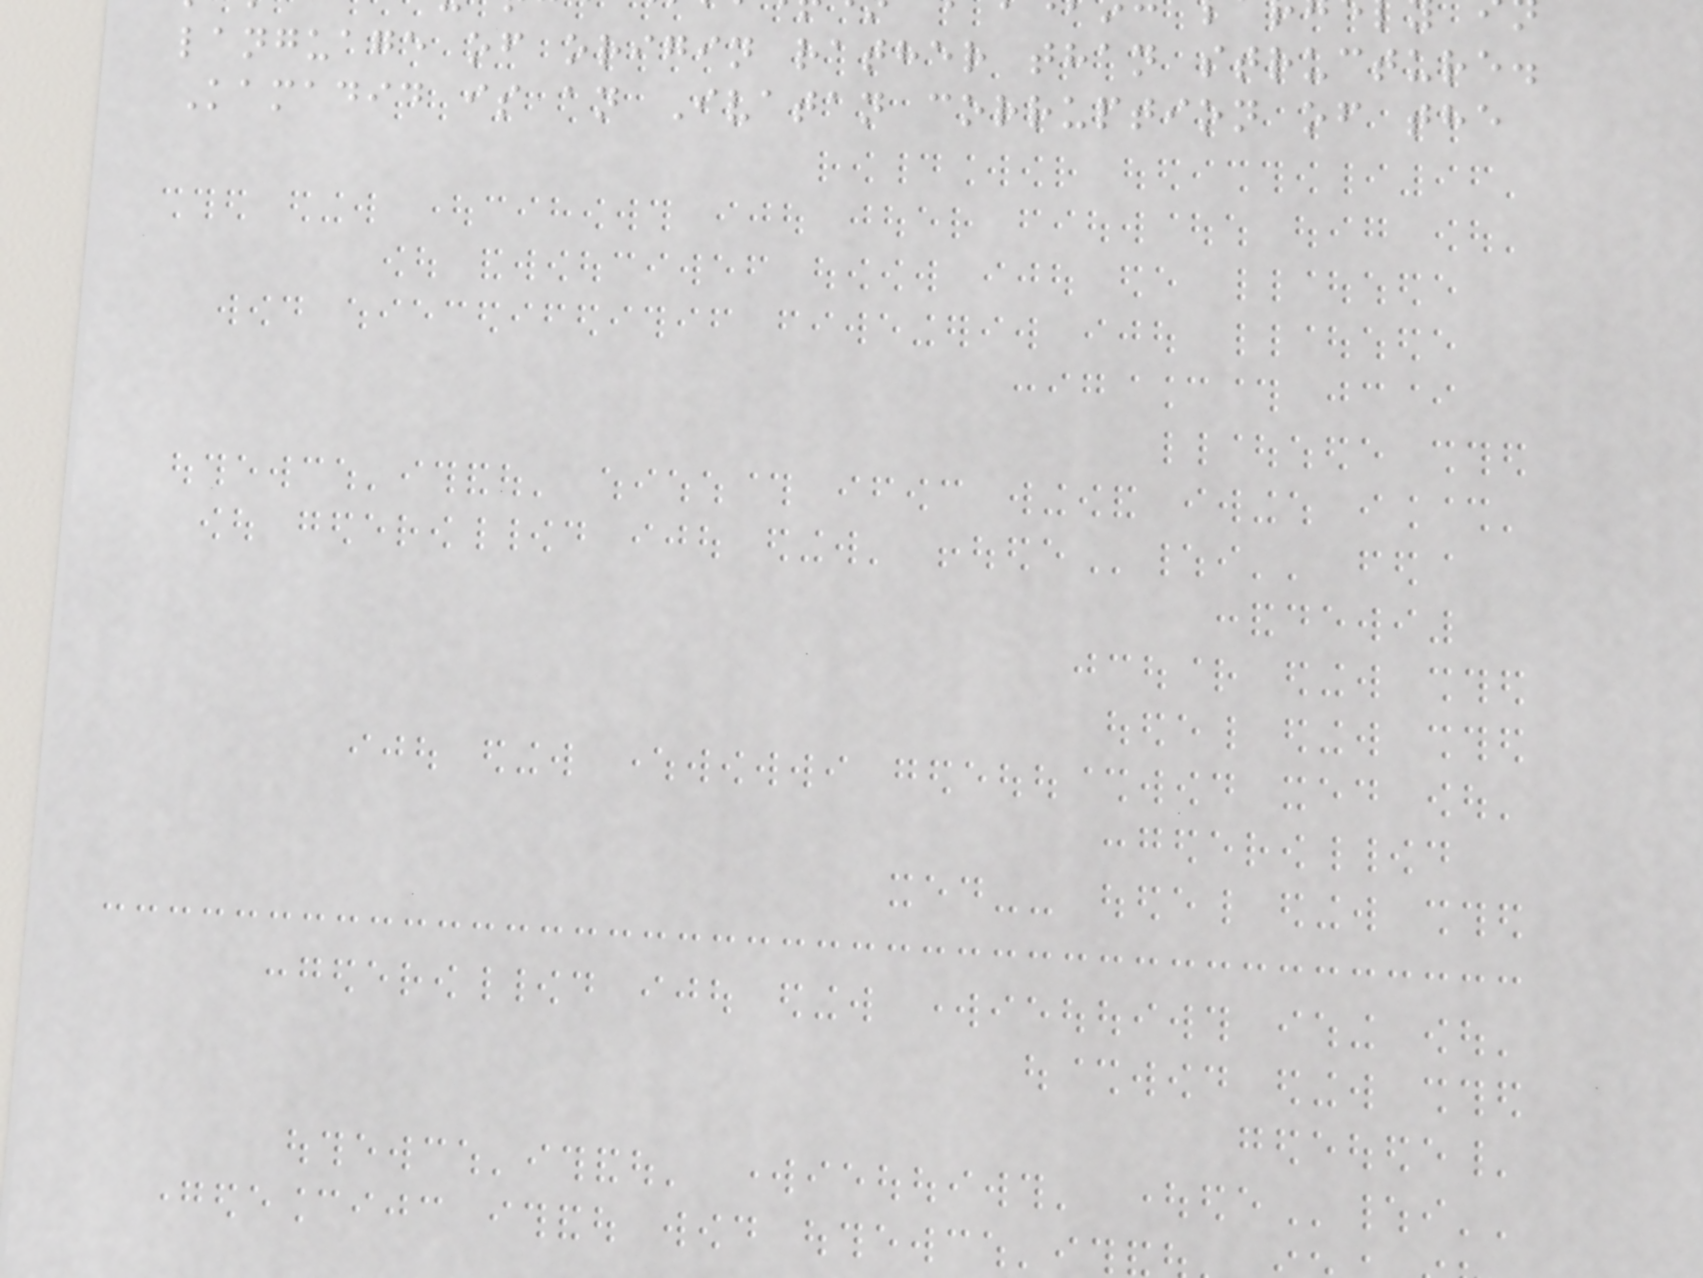language of origin rather than structure.
Kamadid is an Ivatan corruption of the
